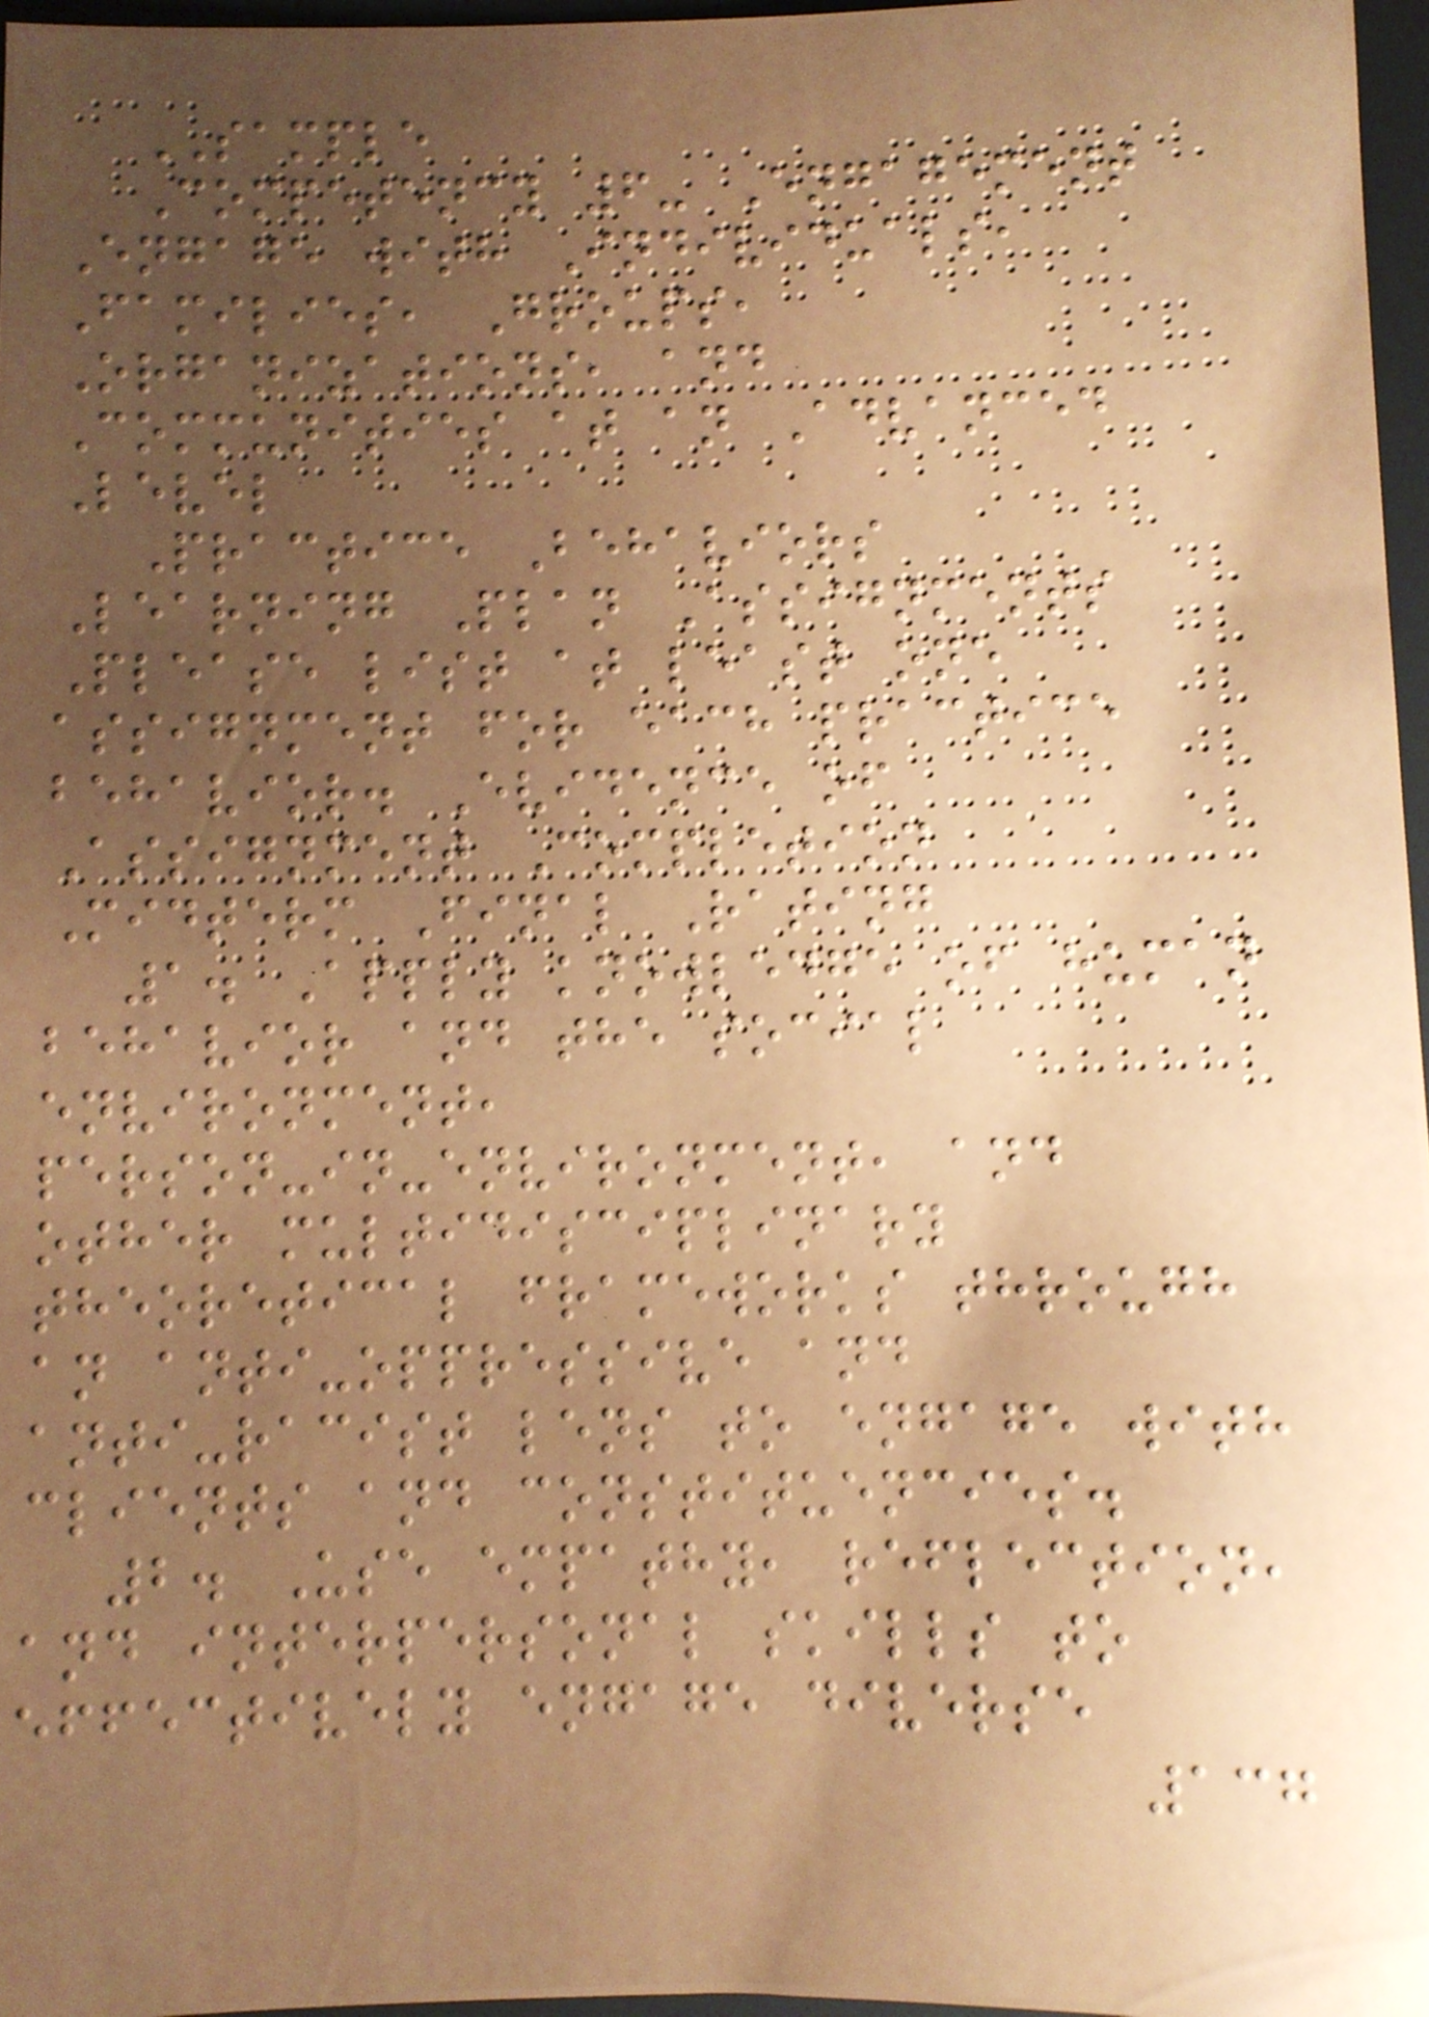SAMPLE
Competency 6- Engagement
Engage with Individuals,
Families, Groups,
Organizations, and
Communities at an Advanced
Level
Practice Behaviors
Learning Plan Assignments
Please list at least one
assignment for each practice
behavior. Evidence of
Assignment Completion
Midterm Final Rating
1. Apply knowledge of human
behavior and the social
environment,
person-in-environment, and
other multidisciplinary
theoretical frameworks through
an anti-oppressive and
anti-racist lens to engage with
clients and constituencies.
2. Use empathy, reflection,
and interpersonal skills to
effectively engage diverse
137
